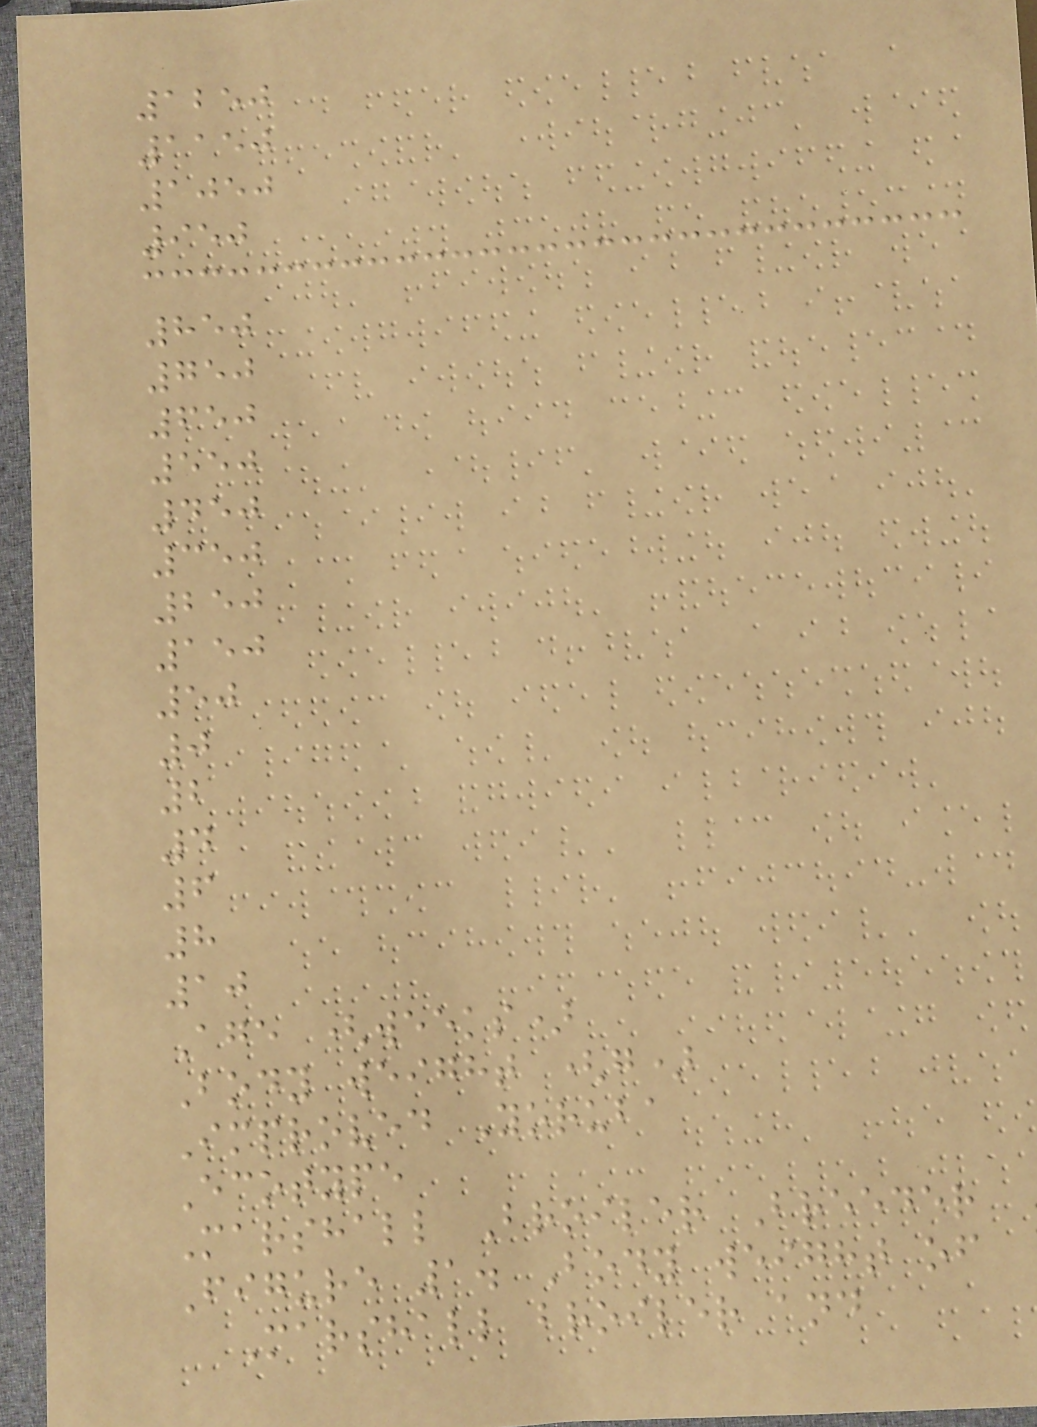1250
1150
1050
950
850
750
650
550
450
350
250
150
50
0
2
4
6
8
10
Age (weeks)
Body weight (g)
Improved Yoruba
Ecotype
Marshall Broiler Breeder
Figure 1. Body weight of
Marshall broiler and
